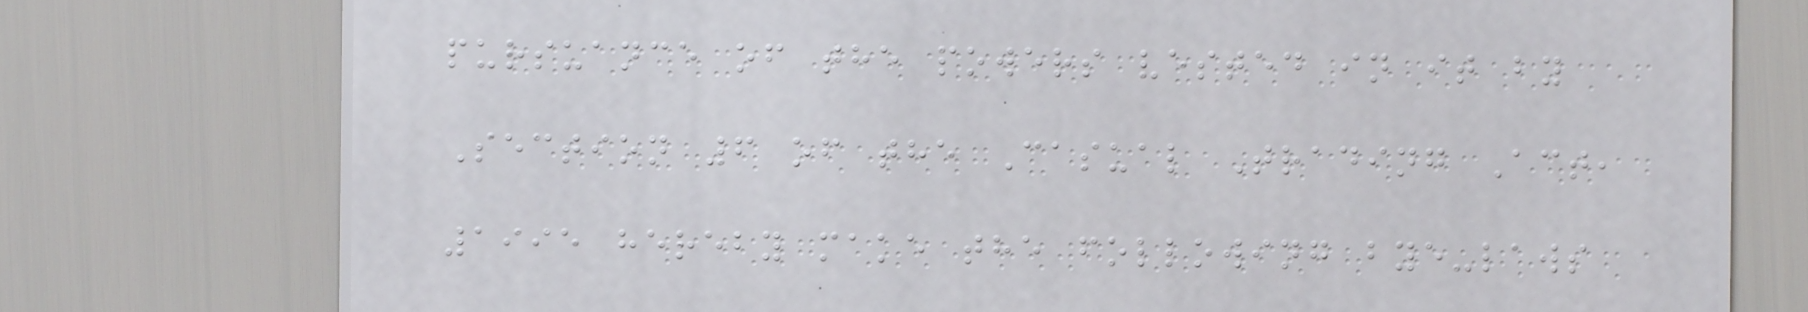pursuance of the powers vested in it by
Section 6 of the Casual Trading Act,
1995 hereby make the following bye-laws
